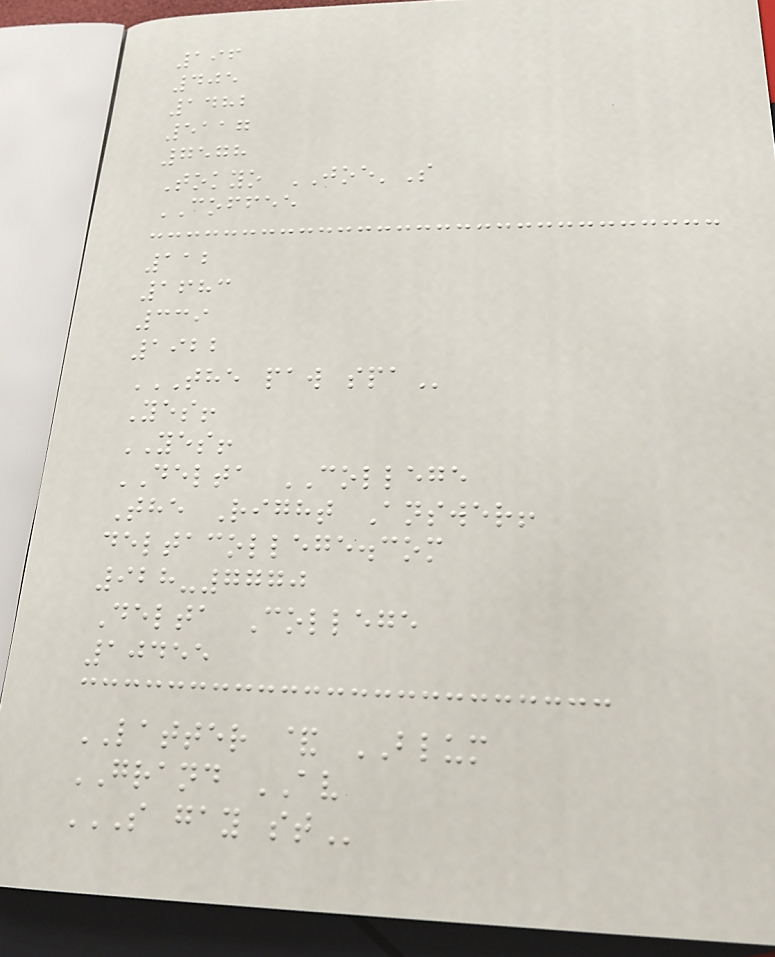196
405
1482
5117
7578
Tokyo JOE'S
COFFEE
112
1683
339
1922
THE PAW SPA
Yes!
YES!
DELTA COLLEGE
The Right Answer!
deltacollege.com
928-7770
Delta College
10455
LATTER & BLUM
GRAND AV
S GAY ST
